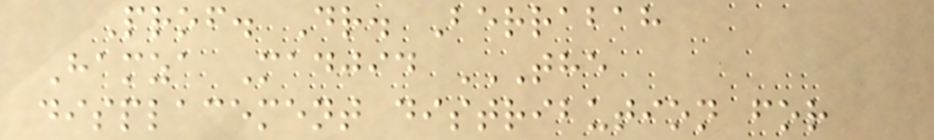Prof. Dr. Berrabah
Hamza Madjid THE
DISPLACEMENT DISTRIBUTION FOR
